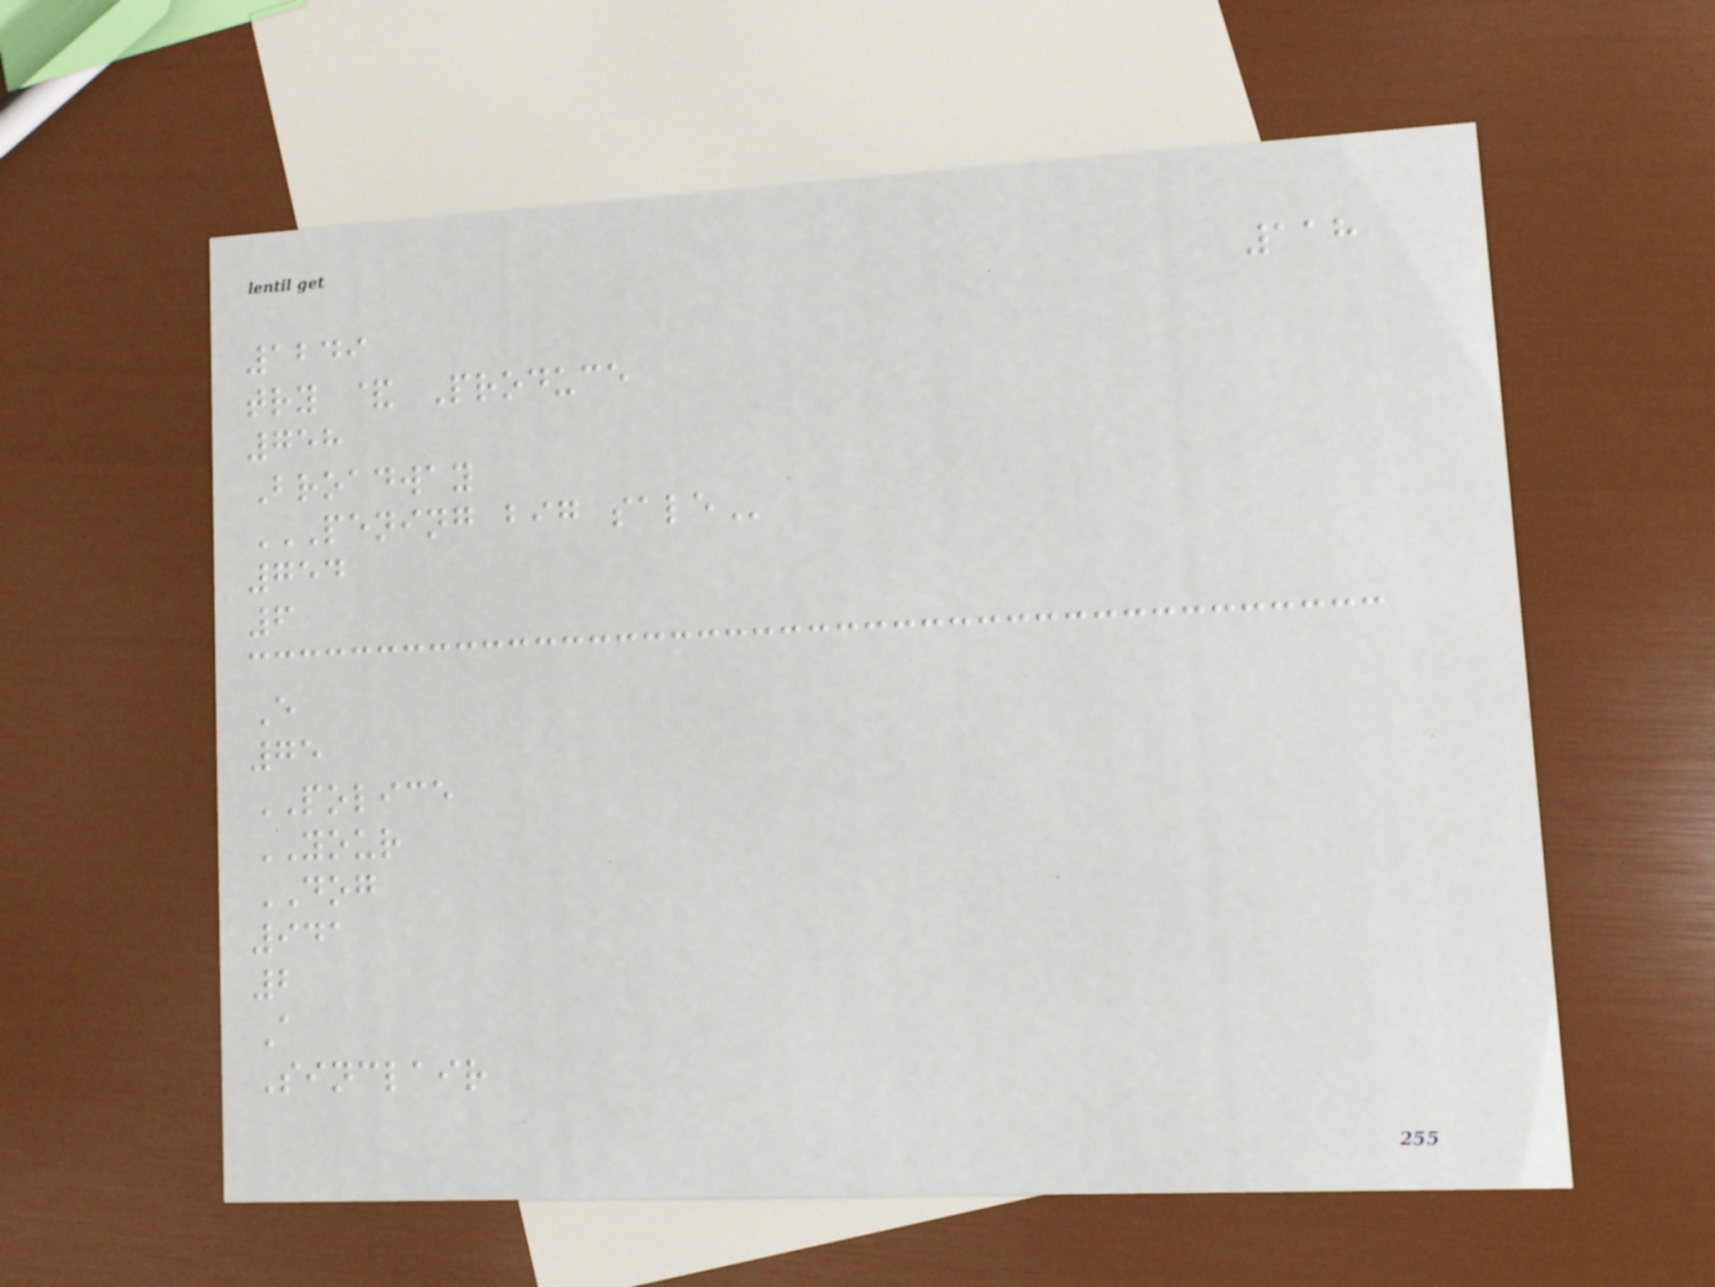118
1249
try & Produce
758
Broadway
PENING BIG SALE
754
6
E
75
POLICE
YOUR
DOG
941
2
A
Sinclair
